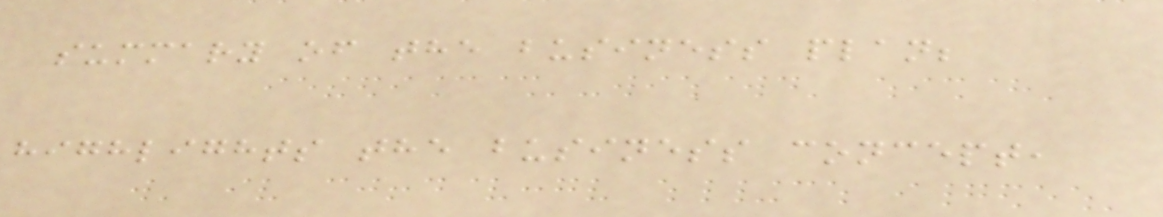summary of the business plan;
highlights the business concept,
